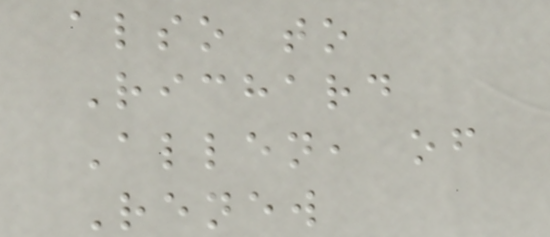also to
Richard
Allen, of
Renew
